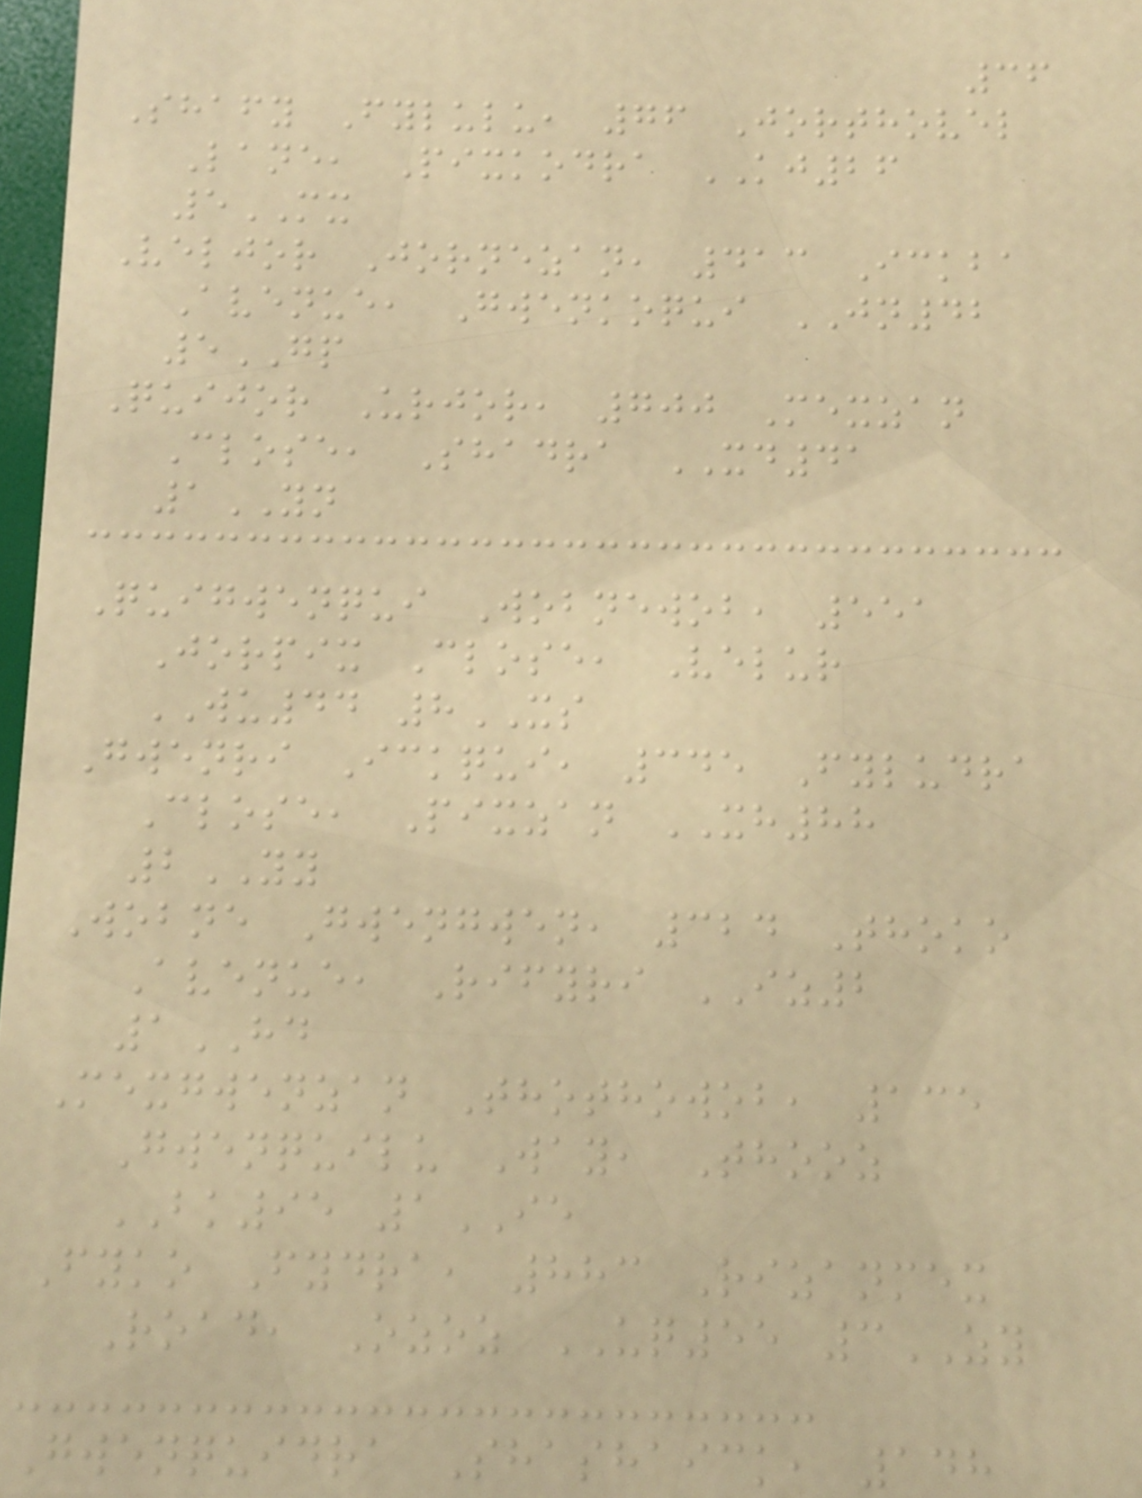36
Shafy Fylulu, 76 Jorthovel
Lane, Pixkodra KJ26
5MX
Veljor Jornezan, 413 Ickba
Avenue, Gwenkoqui JN42
5GP
Quijor Urjor, 700 Mexzan
Close, Shadra XD41
1YN
Quigwenqui Wobnewob, 551
Jorpix Close, Velur
WU44 8XS
Gwenri Ickqui, 345 Fyludra
Close, Pixzan XH88
2YY
Wobne Gwengwen, 324 Thoko
Avenue, Rifyri IZ2
1HD
Mexgwenzan Thothowob, 135
Gwenquilu Way, Thooz
BK95 1IE
Fyko Fydra, 883 Rizanmex
Road, Ozoz UQ55 3ZY
Gwenquidra Shashaick, 148
